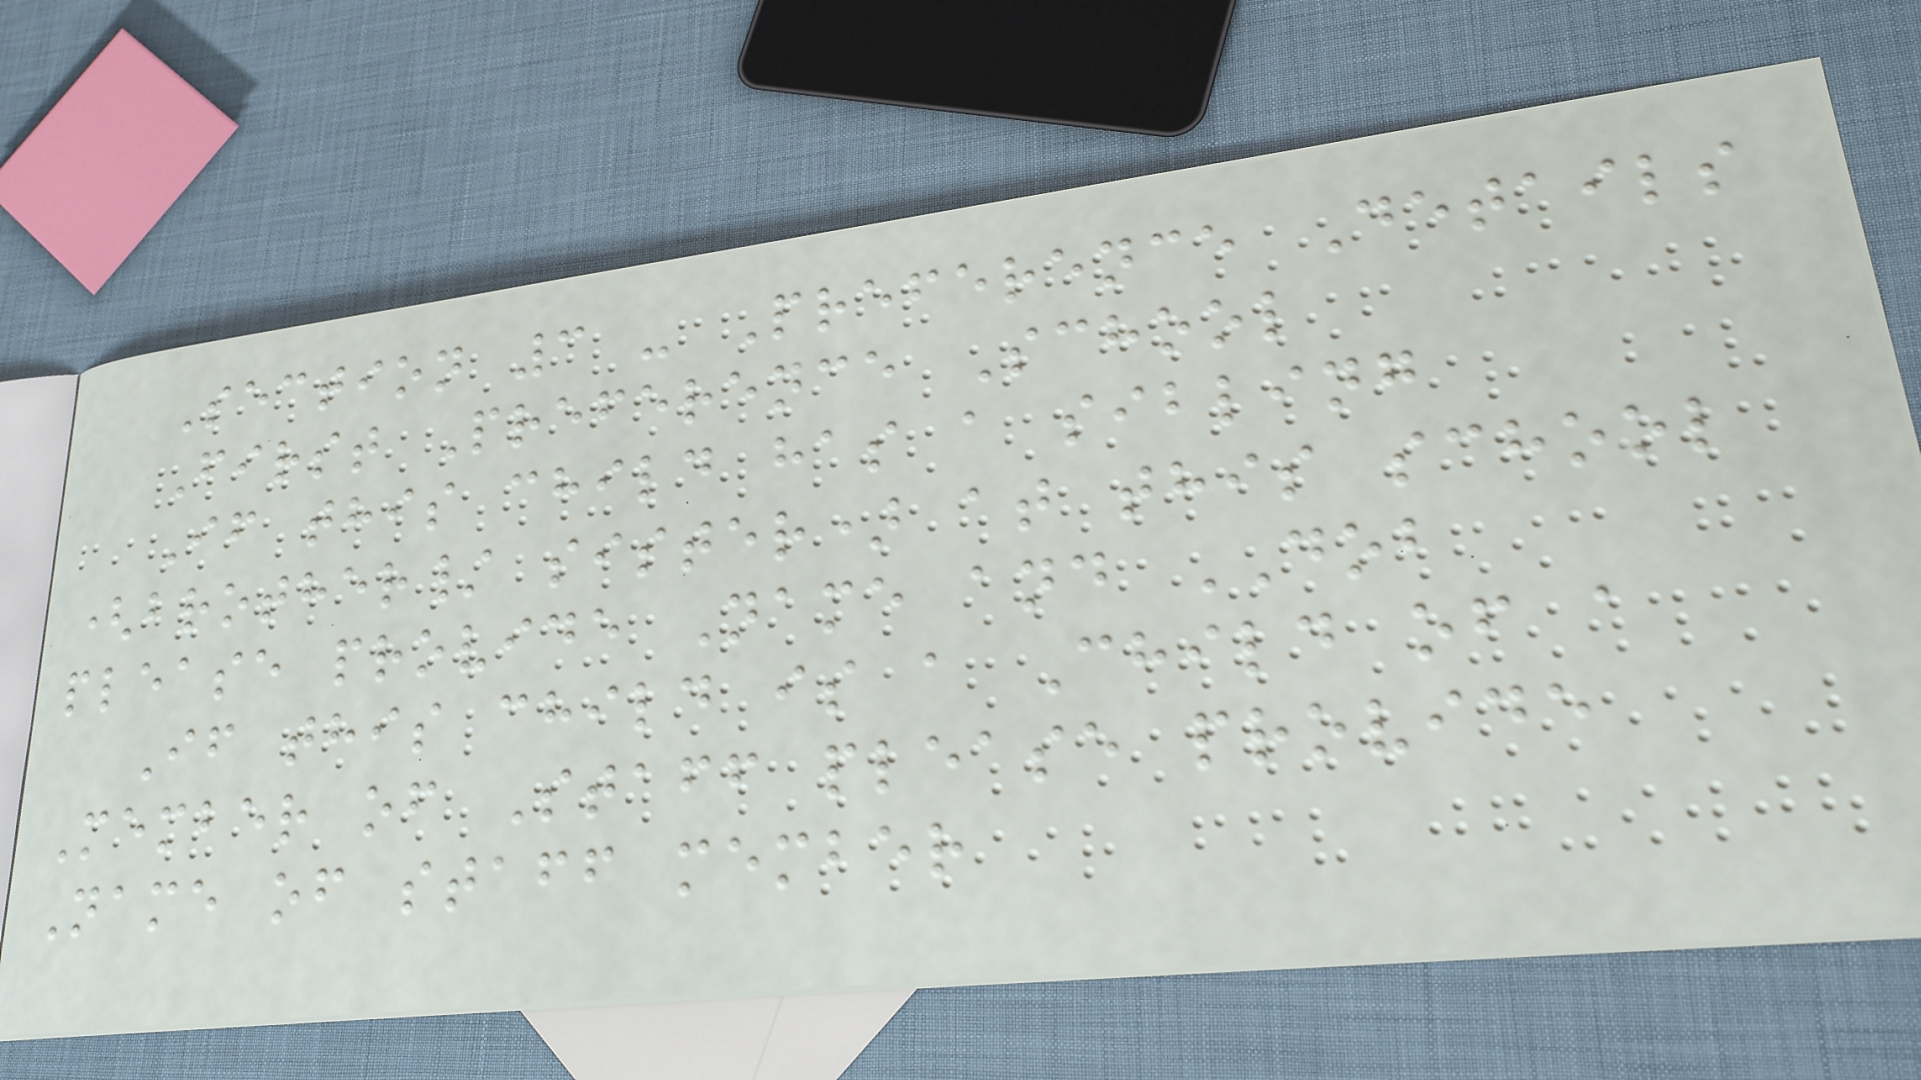Section 3 - Preference Details
First Preference School
If this child has a sibling
(brother/ sister) at this school
please provide Name and DOB
If this child is a Child of a
Member of Staff please provide
Name of staff member
